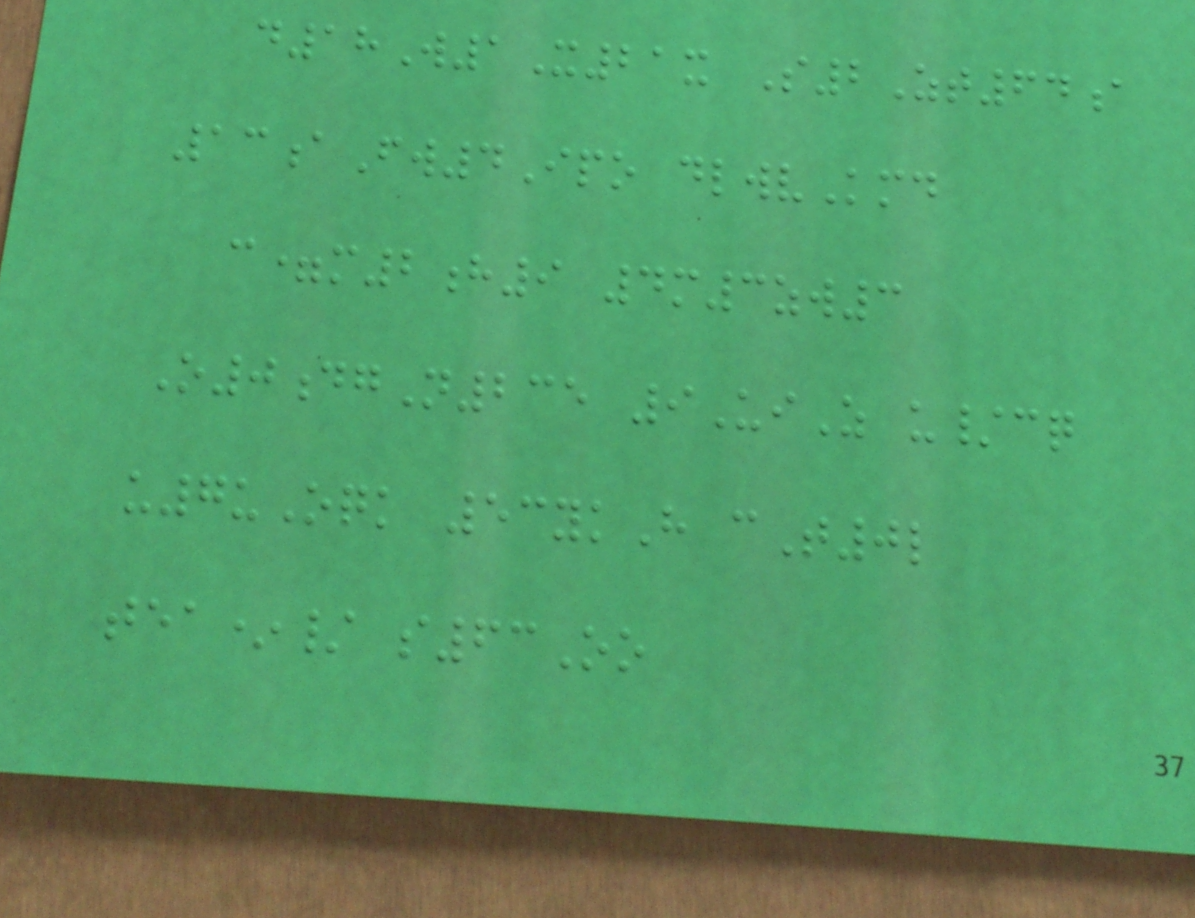d18W1X21x S2Zt64a
13aFw4Ipo dlwvKmd
c=m2h9 4m3zw3
O0dgN235 9UiZ u/cq
u7uOqk 53ykH cT0l
tea*/ s63Oo
